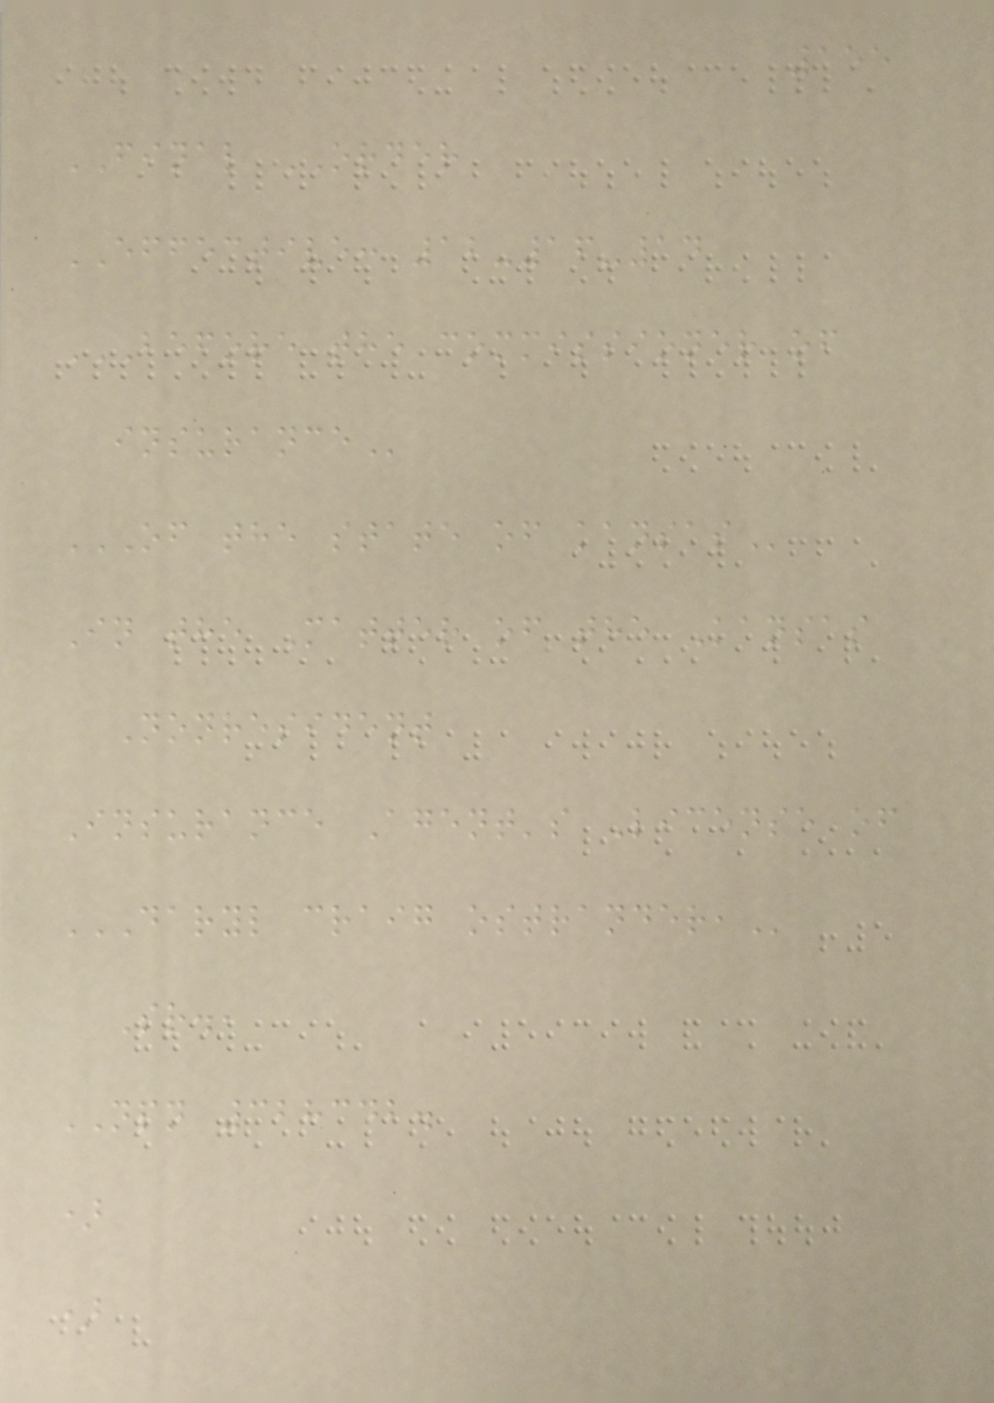155
FINAL ORDER
EFFECTIVE: 12-16-14
BEFORE THE COMMISSIONER OF
INSURANCE
OF THE STATE OF KANSAS
In the Matter of the Kansas
Nonresident
Insurance Agent's License of
DARYL CRAIG OSTRANDER,
Sr.,
NPN 328342.
)
)
